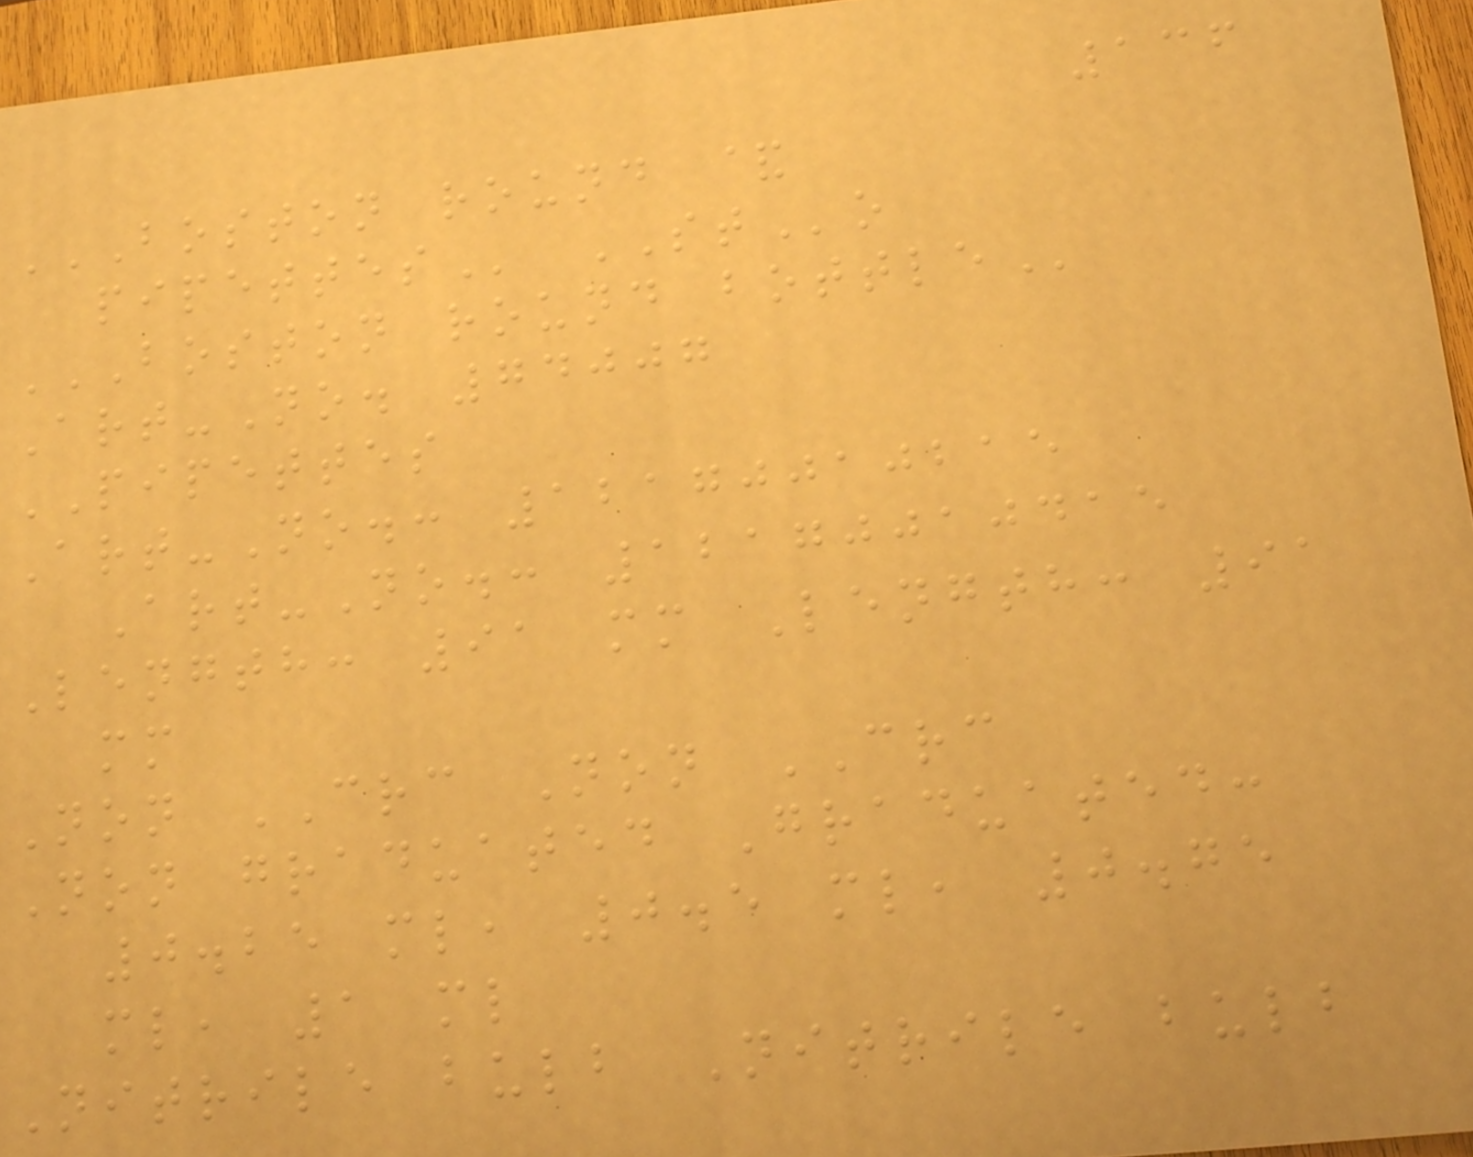136
BOSTON ROUND &
PIPETTES STo
BOSTON ROUND BOTTLE
Art-No. 74007
PIPETTES
Art-No.: 12170010215
Art-No.: 12170010415
Length: 91 mm Length: 91
mm
Non CRC Non CRC
Non graduated Graduated:
0.25 ml, 0.5 ml, 0.75
ml, 1 ml
Nitrile bulb Nitrile bulb
